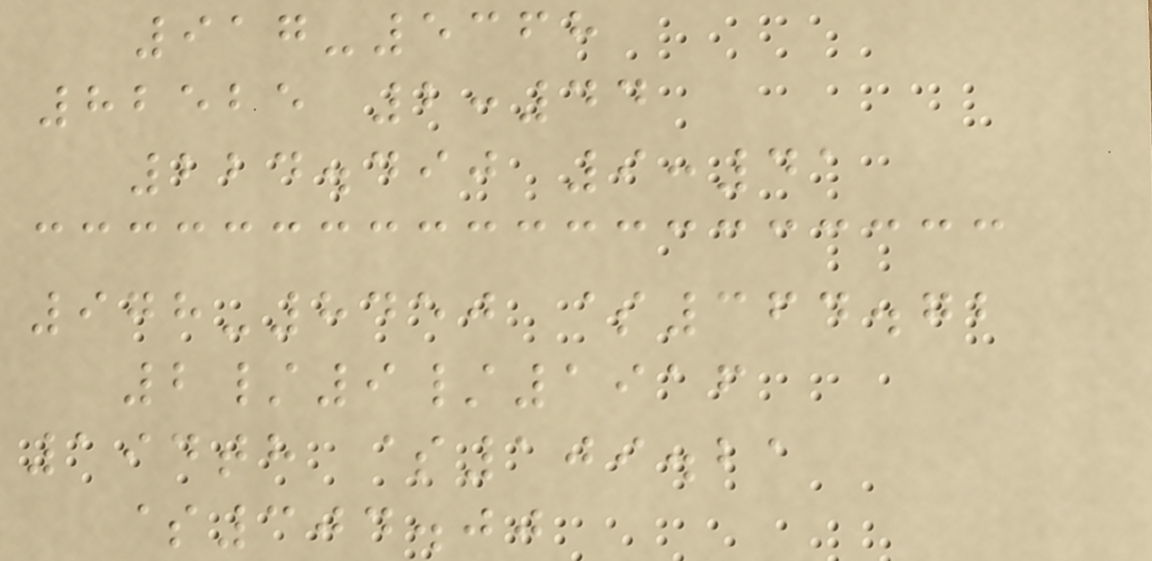917-5368
82525 2:44
224.490 9:41
978-8450 $364.72
2/9/1916
194th $109.21
$304.00
